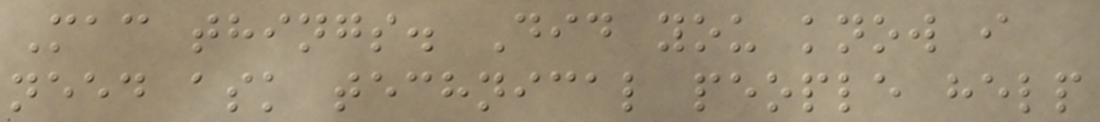Mac things. Did you know i
need ask technical people help
